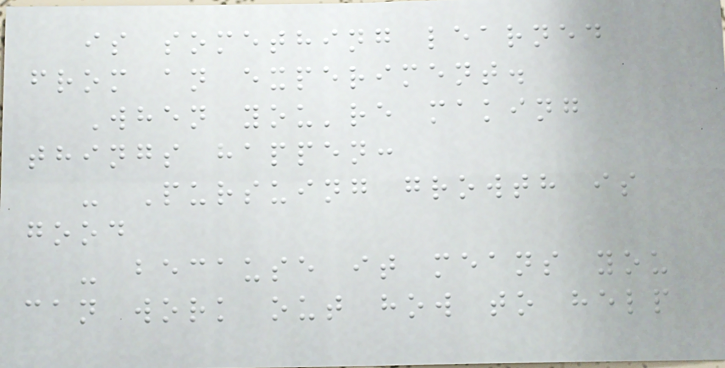is something learned
from an experiment.
When you're making
things happen:
- Pursuing growth is
good
- because it means you
can work out how to help
